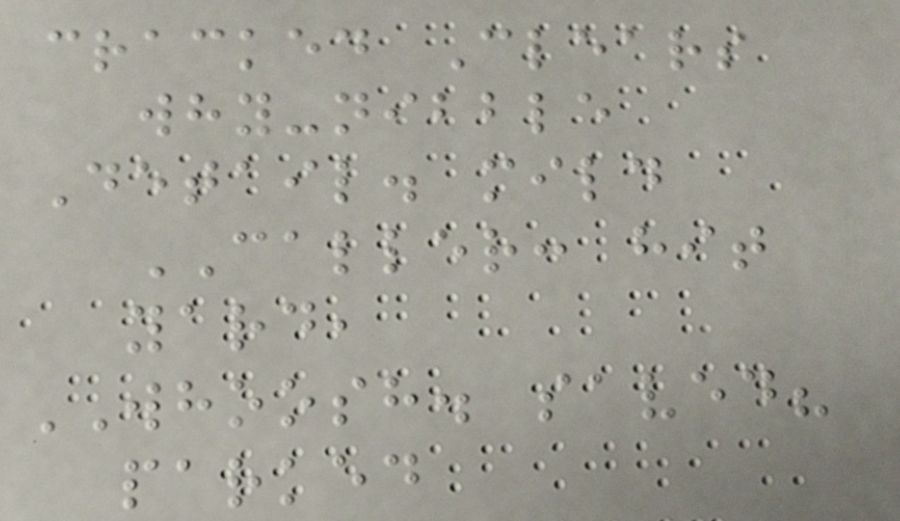cracked Clears
why-nibble
Detail. mild
CALLER: hit
yard,
WHOOSH. saved?
parked
